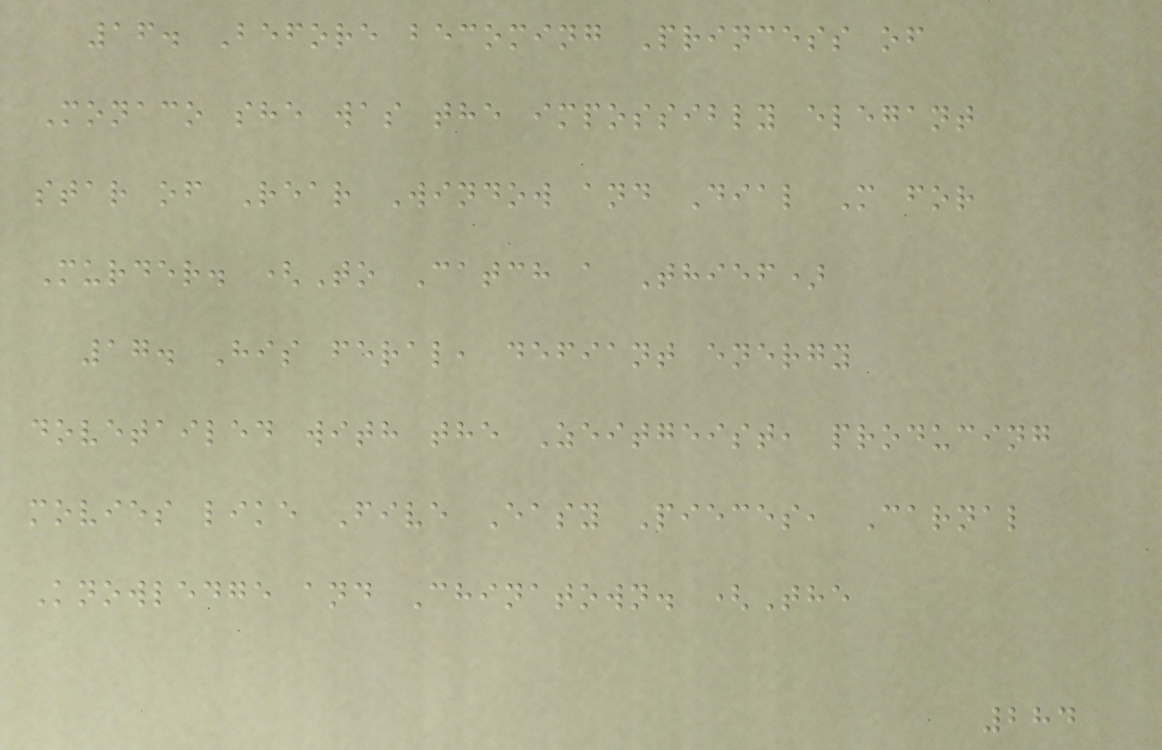16. Before becoming Princess of
Monaco she was the impossibly elegant
star of Rear Window and Dial M for
Murder. (To Catch a Thief)
17. His feral, defiant energy
dovetailed with the Zeitgeist, producing
movies like Five Easy Pieces, Carnal
Knowledge and Chinatown. (The
284
